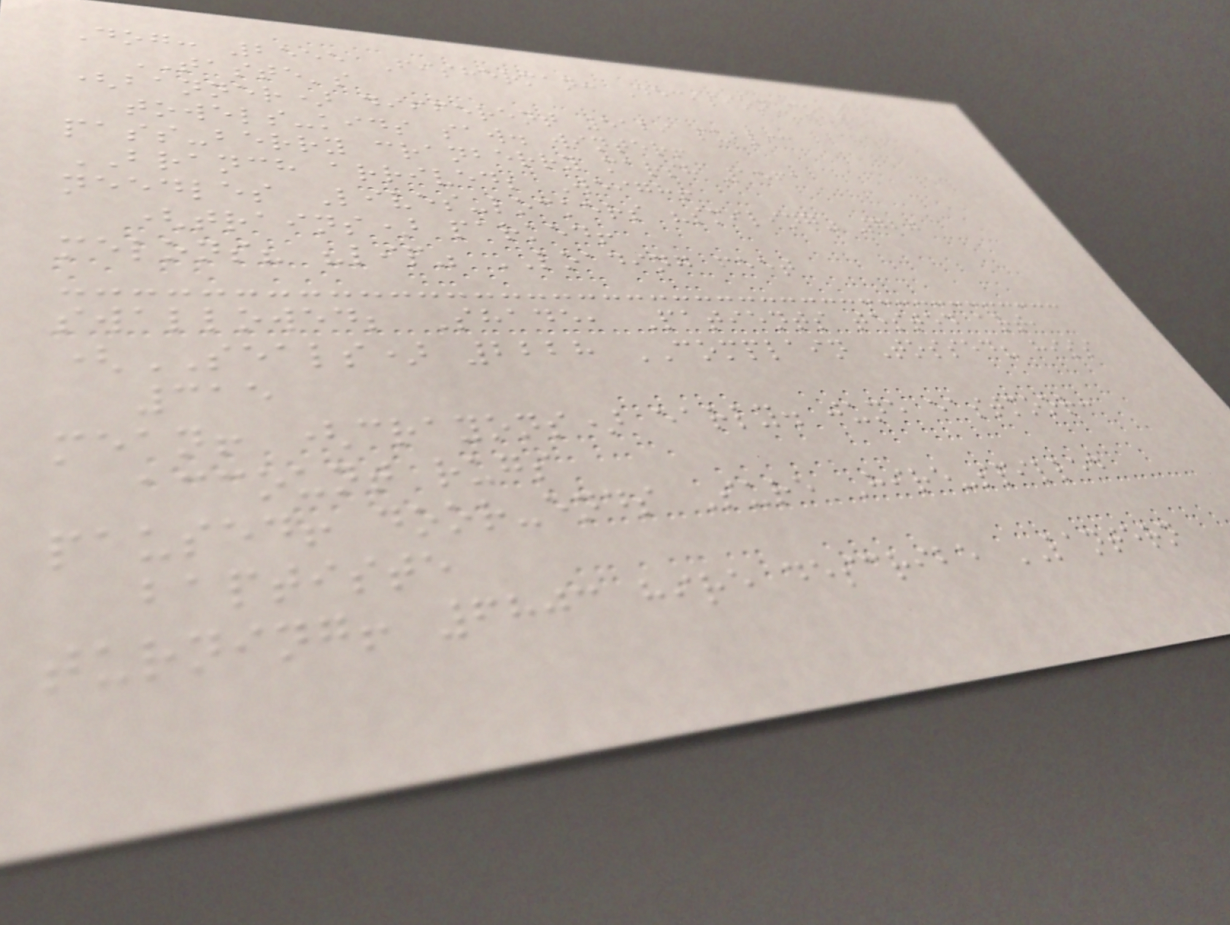Dog: 2555 Fisherman: Decision-coat
TASTE's
(banner) different 5129 public
towels-kids saw. winter!
pass-berry cranberry marsh 1561
BRANCH arrived; Weigh!
needles Lives-lockers "smiling" 720
(trains) parked!
melons? "lip" LOADING feet
swallowed; Shade, Patients tested art,
(SEALS) 2228 COMPLAIN Tossed? hiss
315
mean! (crayons) early. june eastmoor:
account rugs
paused! door-ends Sure Hire-spilled
baptiste
turning! 6803 hire describe LANTERN
